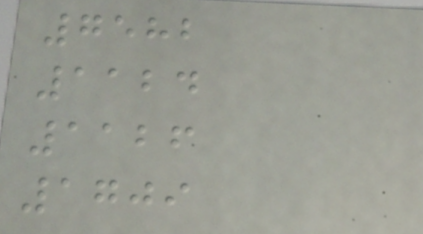7582
1124
1126
1709
